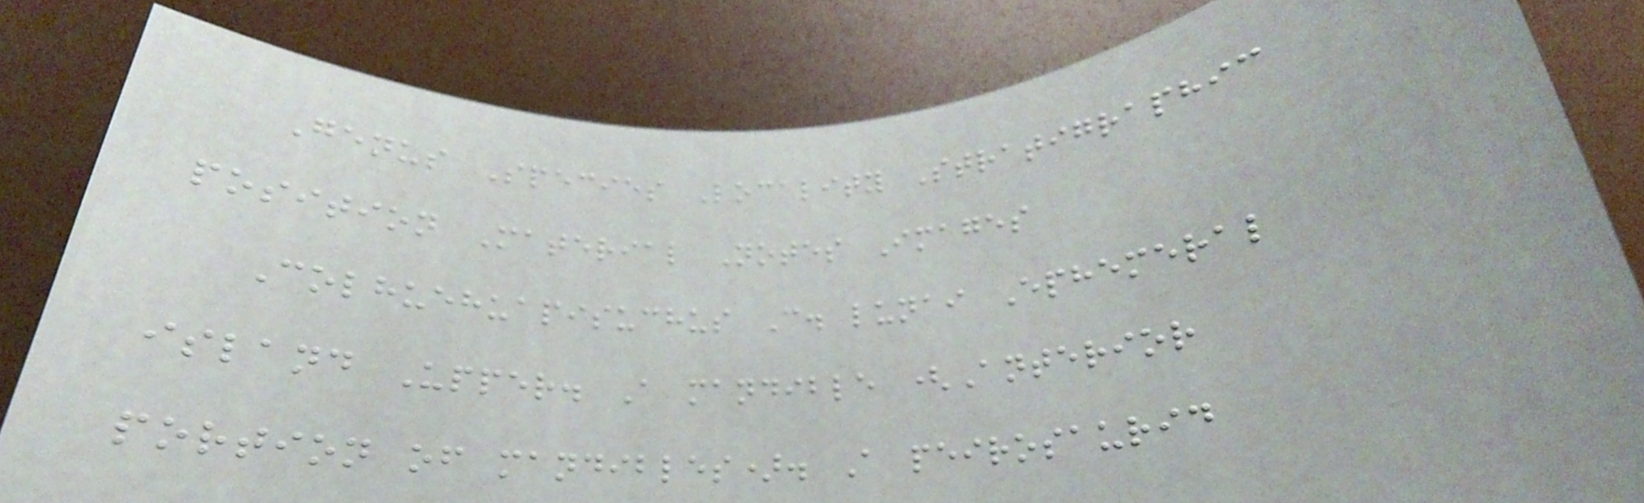Genus Species Locality Stratigraphic
position Material Notes Images
Colhuehuapisuchus C. lunai Ephemeral
island Upper. A mandible (Anterior
portion of mandibles). A peirosaurid
